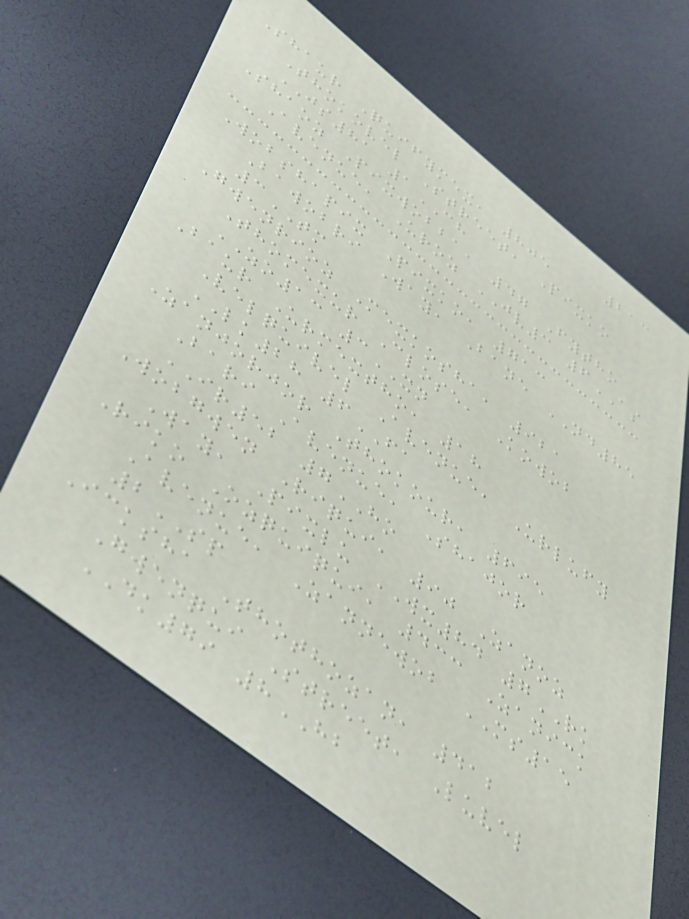213
Shaur Quifymex, 805
Thokovel Street, Pixko
JS81 1CH
Shaoz Pixwobba, 47 Fytho
Avenue, Uroz JV3 6AS
Wobshapix Pixko, 713
Bawobri Way, Bane ND85
3TM
Gwenrioz Mexkosha, 921
Thomexur Close, Kowob
ZO13 3XN
Baur Urmextho, 18
Velquivel Avenue, Urlufy
LK28 6FA
Zanjorjor Thokour, 695
Bari Avenue, Shajor
IR52 7HO
Wobgwen Riqui, 90 Zanoz
Way, Pixlu WX84 7RK
Riko Ozquiqui, 433 Zanick
Avenue, Zannewob MS15
2SP
Icksha Thothozan, 412
Gwenqui Street, Luvel
DK79 8HB
